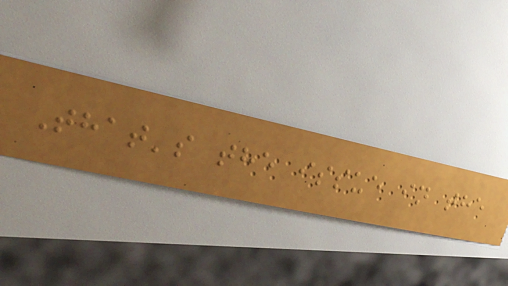That's the issue in the
